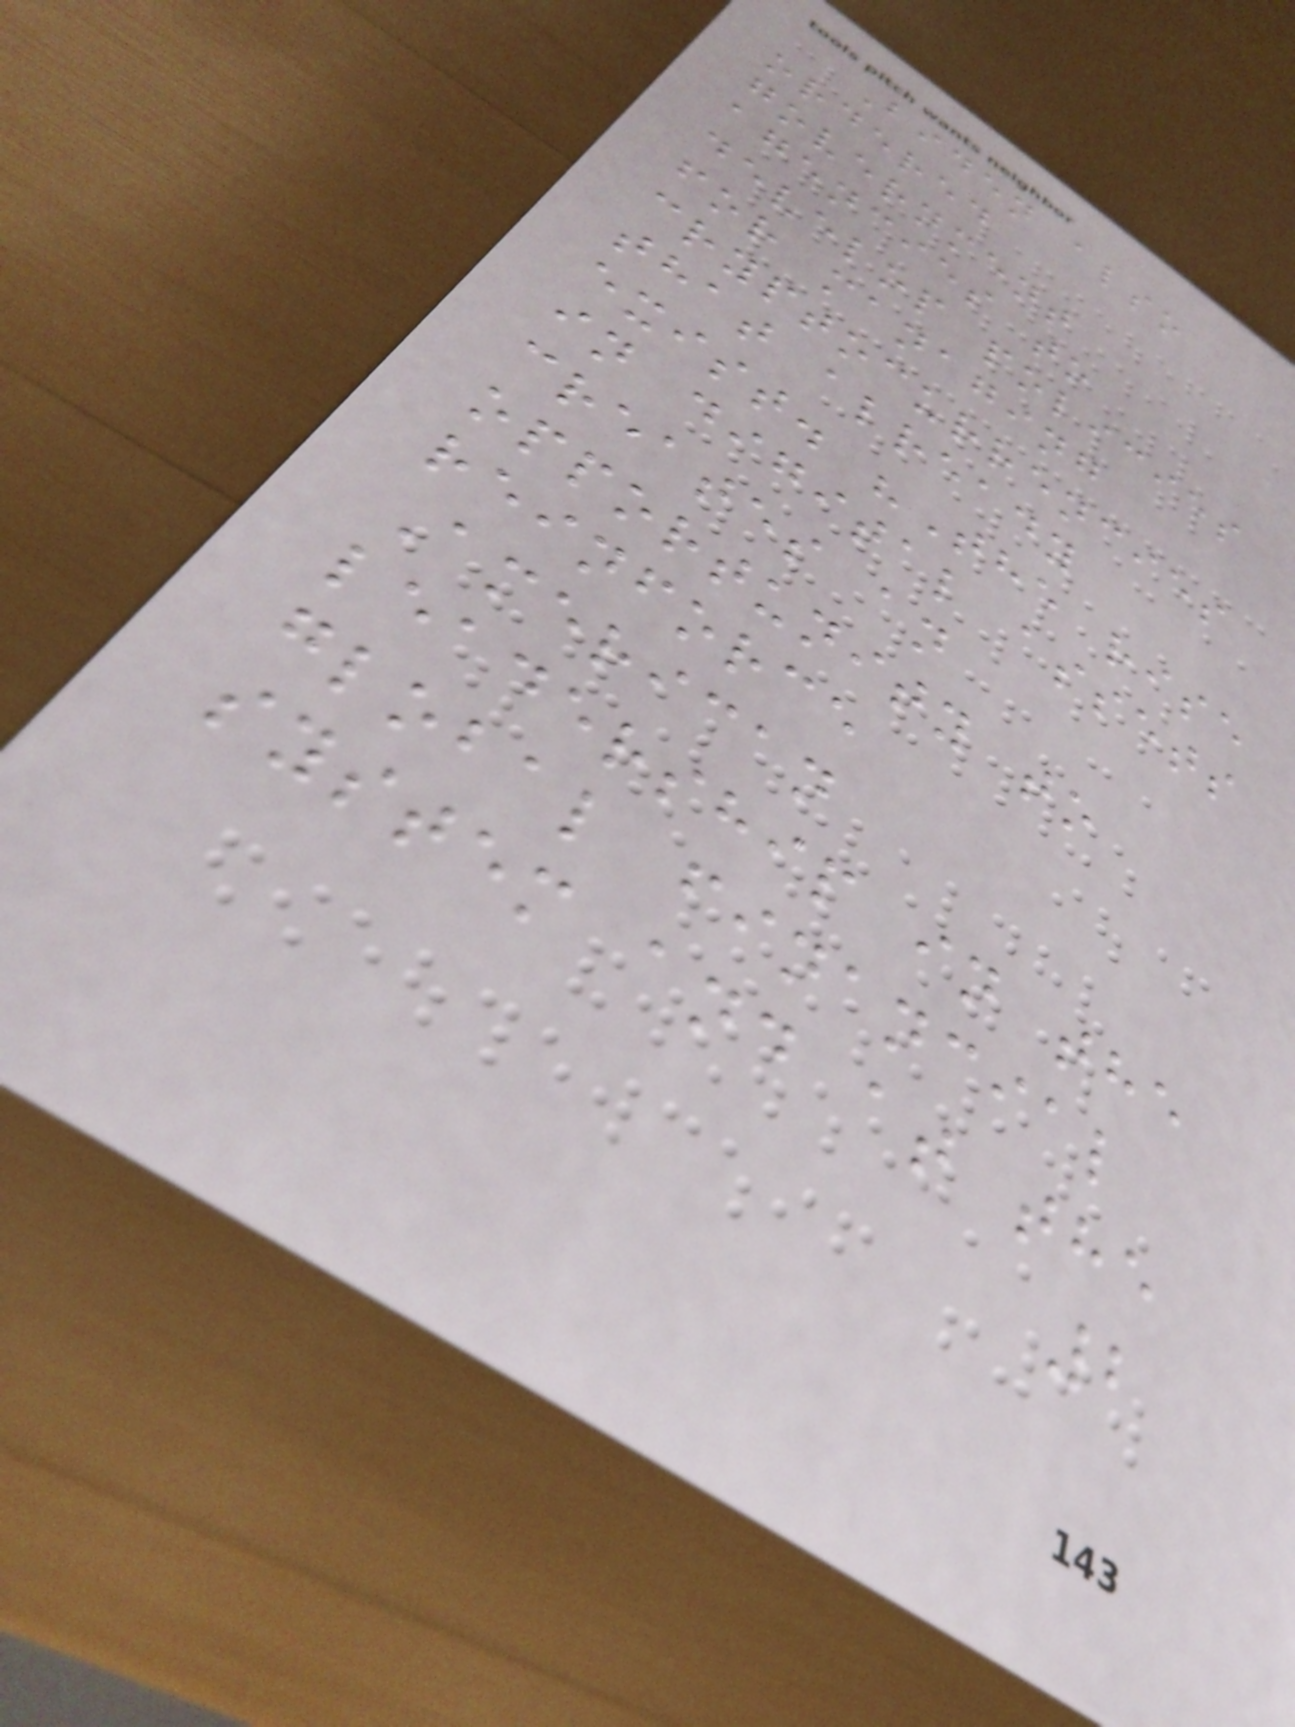Biden also
ordered
government
agencies to
develop policies
for managing
cryptocurrencies
that already
exist. "The rise
in digital assets
creates an
opportunity to
reinforce
American
leadership in the
global financial
system and at the
2
